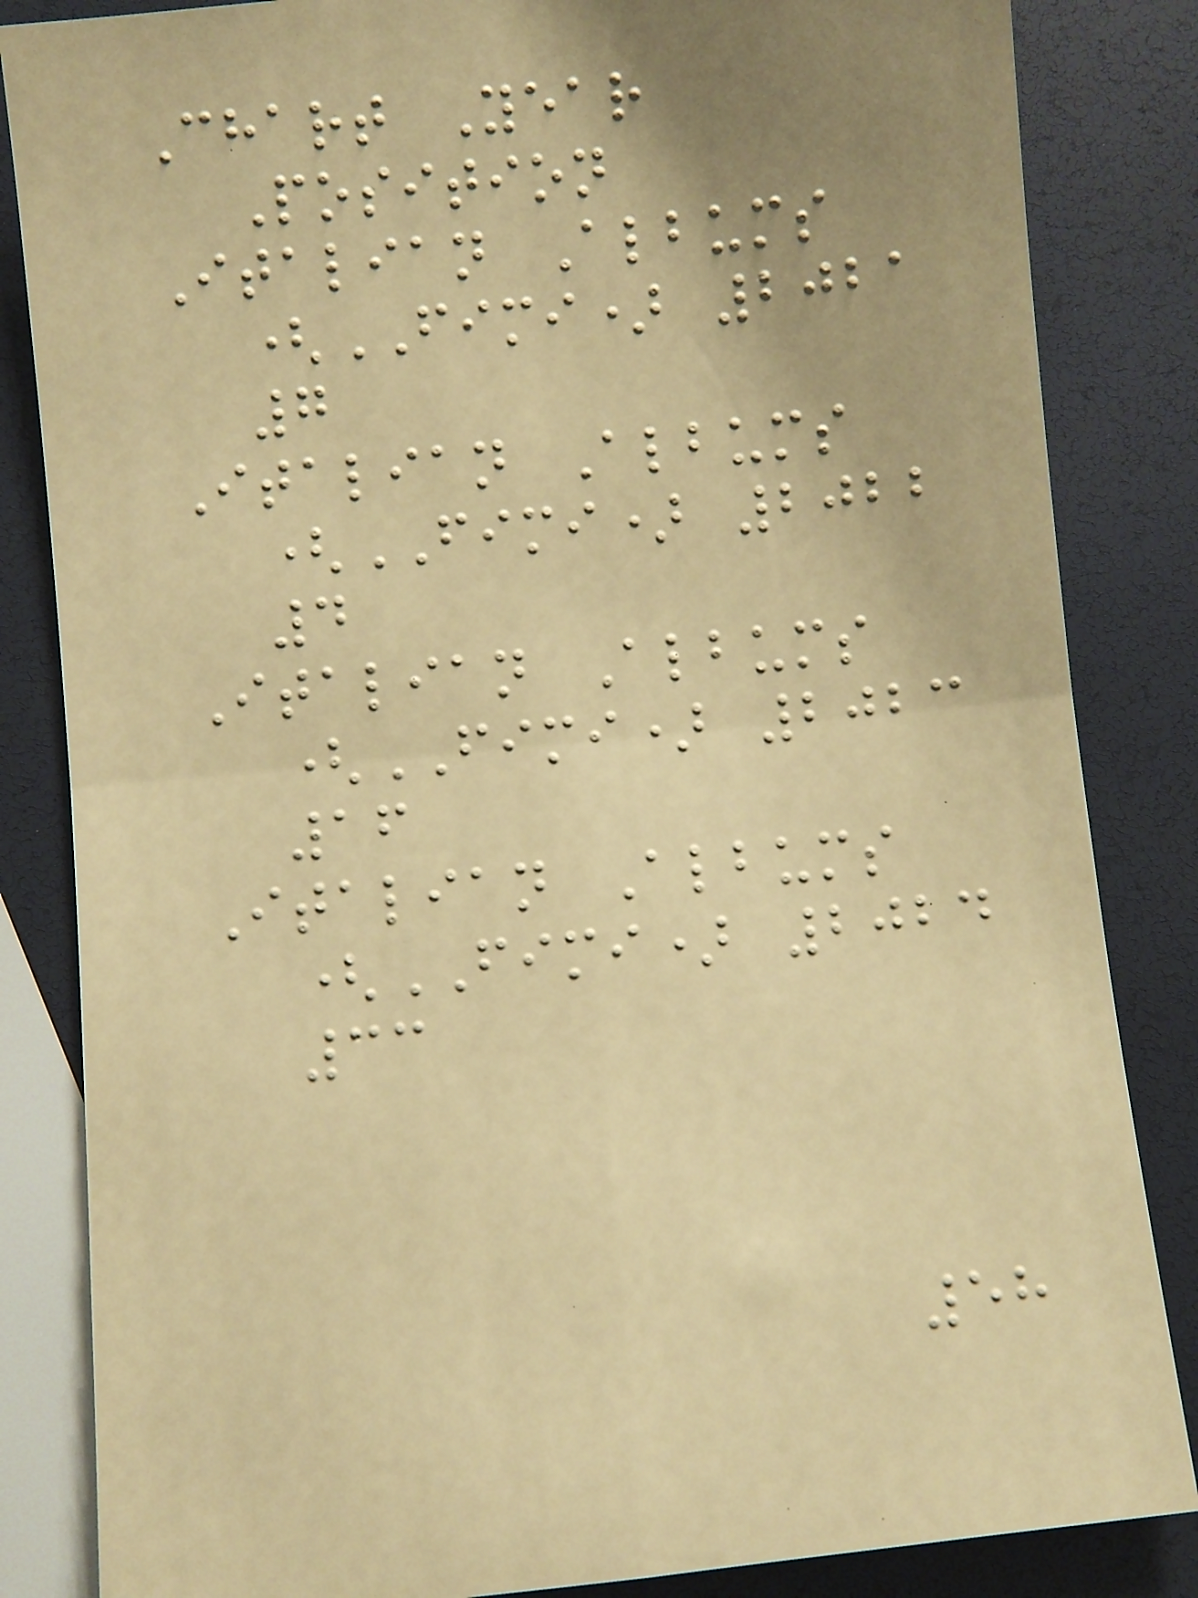Chart Year
Position
Italian Albums
(FIMI) 2021
7
Italian Albums
(FIMI) 2022
4
Italian Albums
(FIMI) 2023
16
Italian Albums
(FIMI) 2024
33
58
